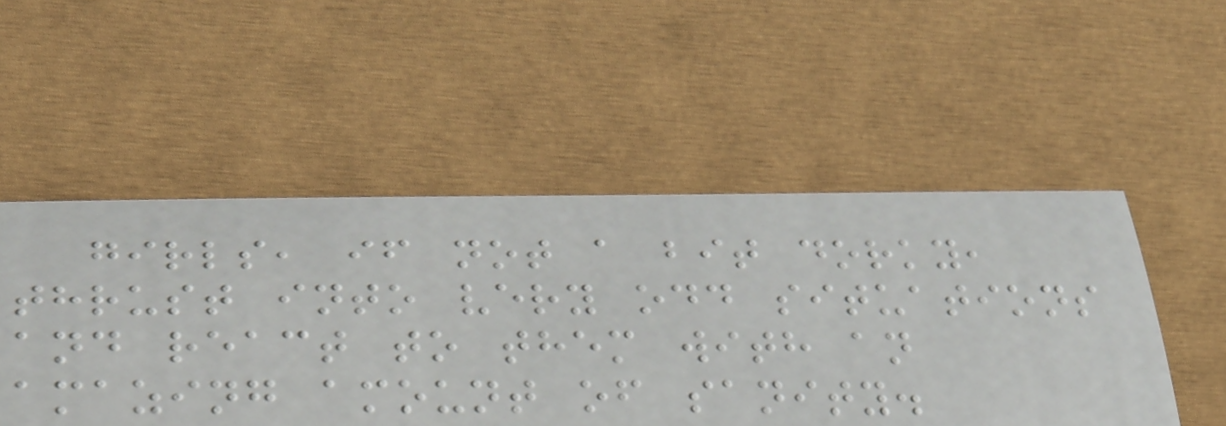girls, if not a bit dorky,
thrust into very odd situations
and react to them with an
amazing amount of sanity.
